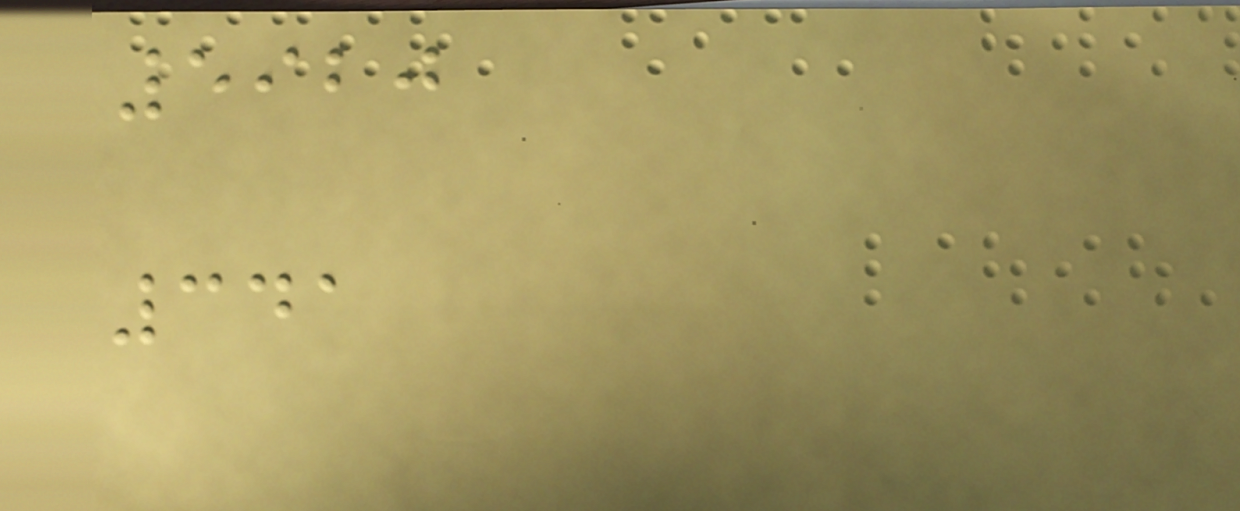5920
341
